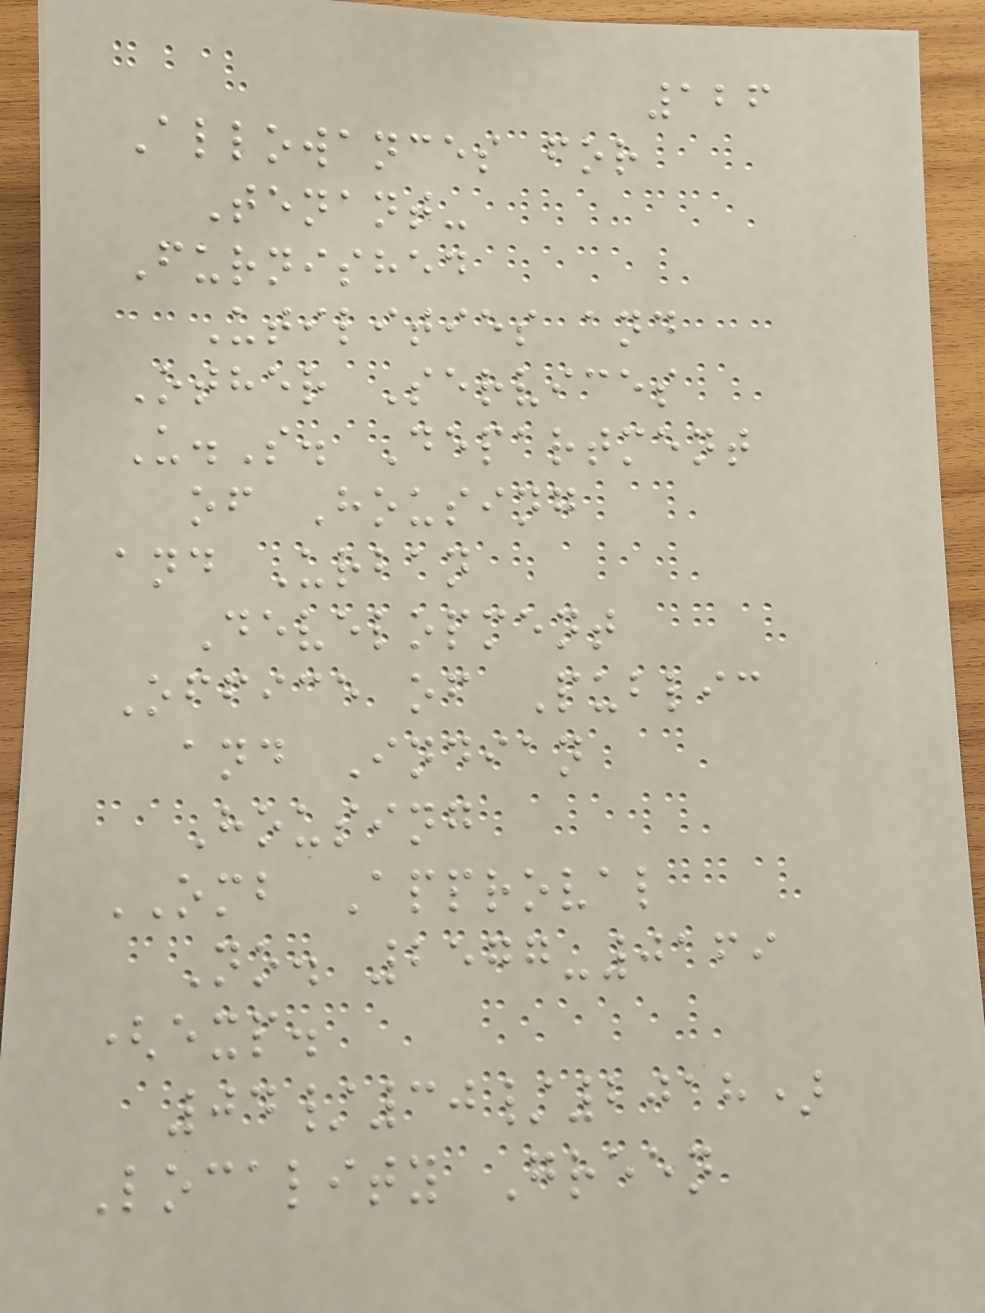126
Allowances for
Tenant-
Furnished
Utilities and
Other Services
U.S. Department
of Housing
and Urban
Development
Office of Public
and Indian
Housing
OMB Approval
No. 2577-0169
(exp.
04/30/2018)
Locality Green
